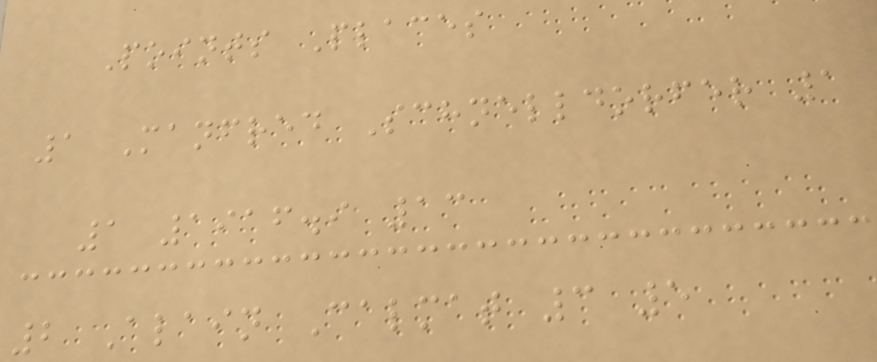Points Places
1 Manfred Schnelldorfer 1
1 1916.9 13
2 Alain Calmat 3 5
